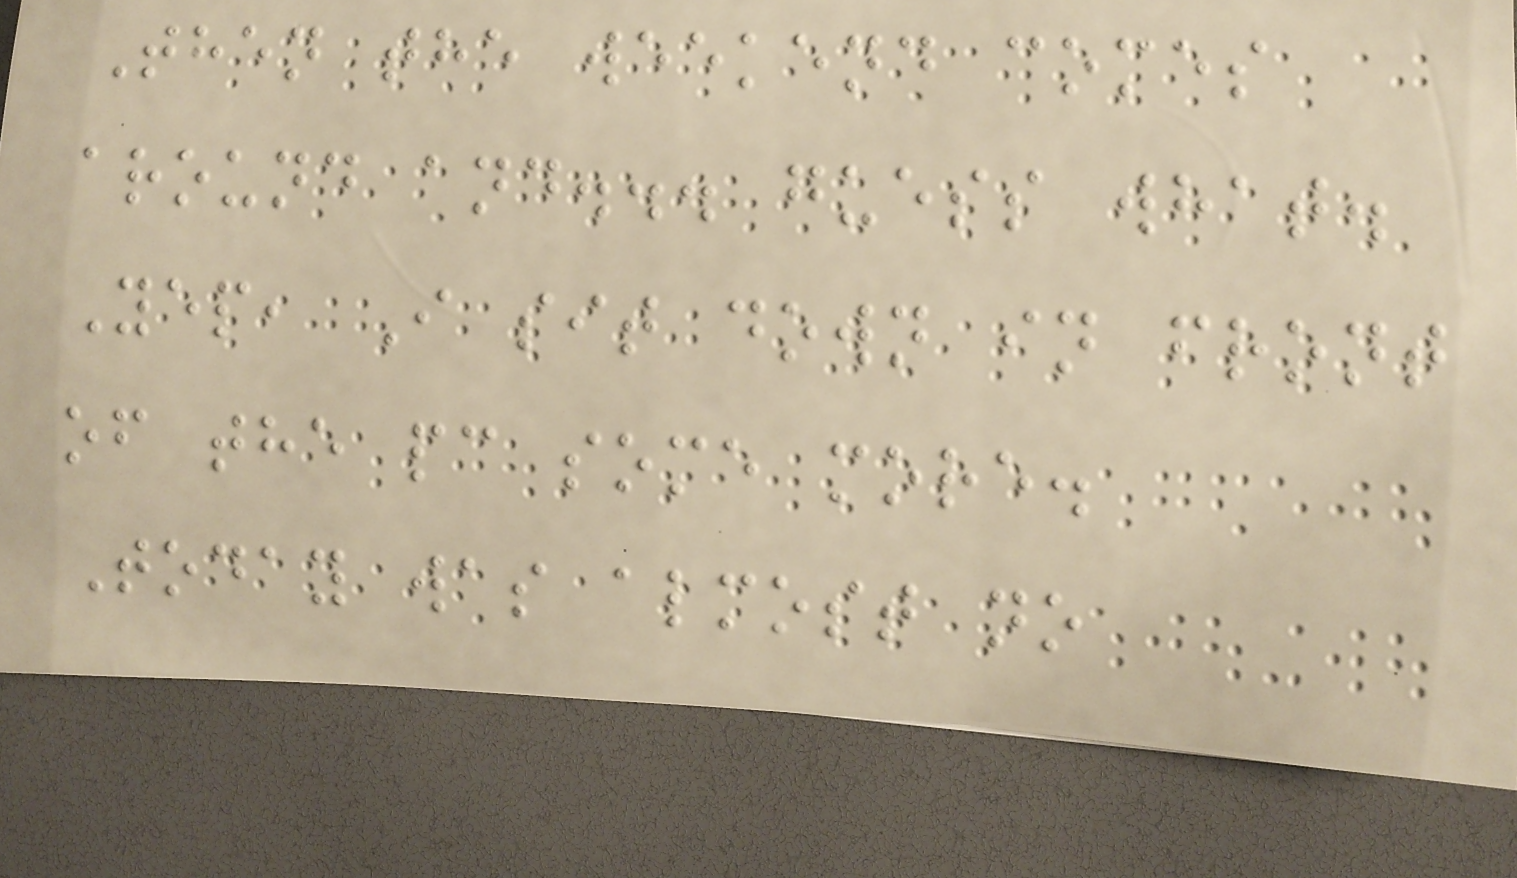Then the weekend comes
around and... guess what.
Yep, I sit down in front
of the pc some more.
Today was almost no
